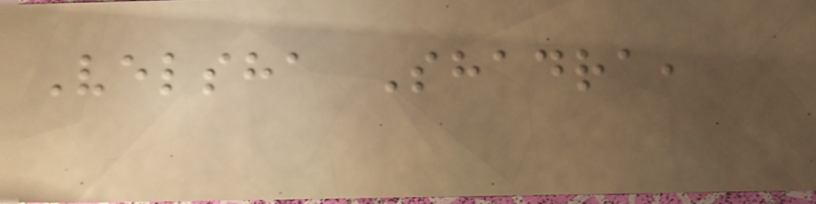Velsha Shadra,
